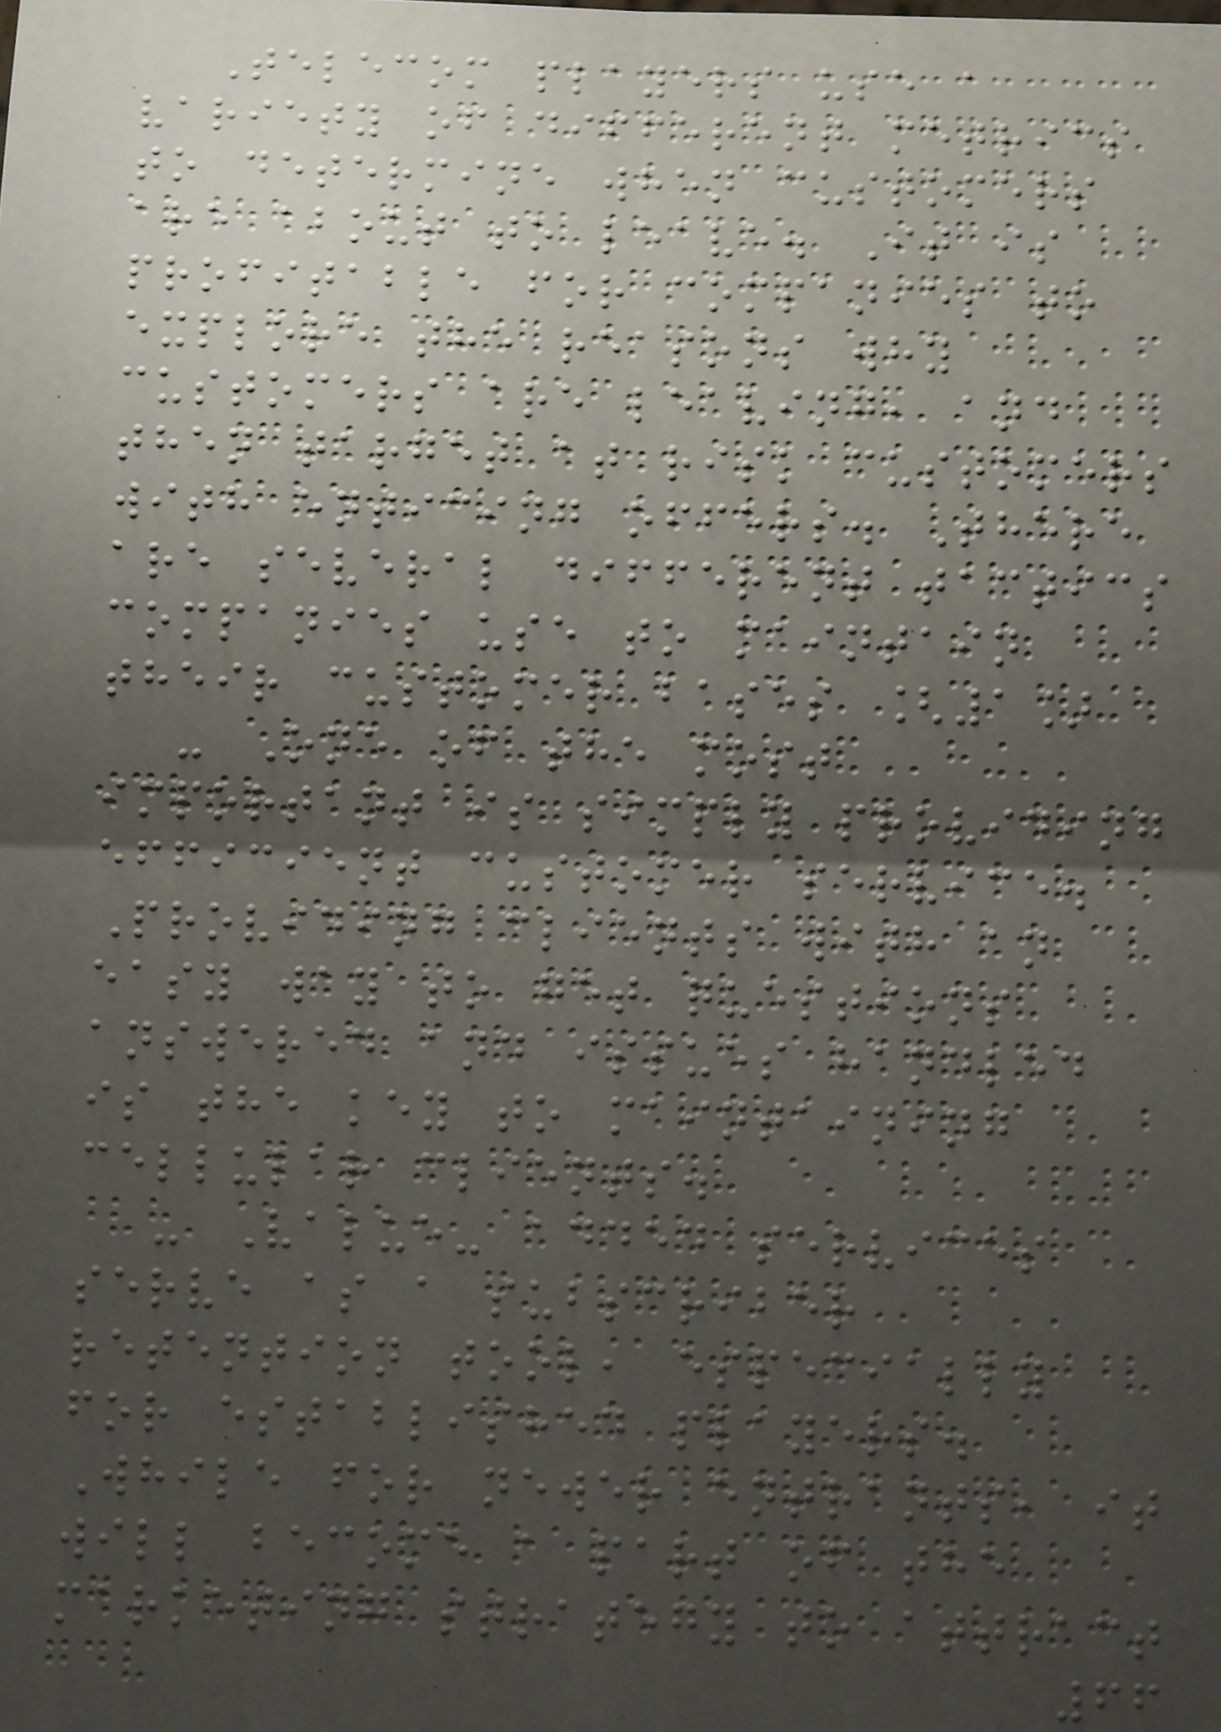Telecom players use a
variety of different metrics
to determine when customers
are about to leave. It is
profitable for companies to
explore the reasons why
customers are leaving, and
then target at risk customers
with enticing offers. There
are several different tactics
companies use to maintain
their customer bases [1]
- One of the most
important is simply providing
efficient customer service.
Providing clients with an
easy way to get questions
answered and issues handled
is the key to maintaining
cellular clients.
- Value- added services
serve as a subscriber
retention tool, especially
for established players.
While for newer entrants, it
will become a part of the
marketing strategy to attract
66
